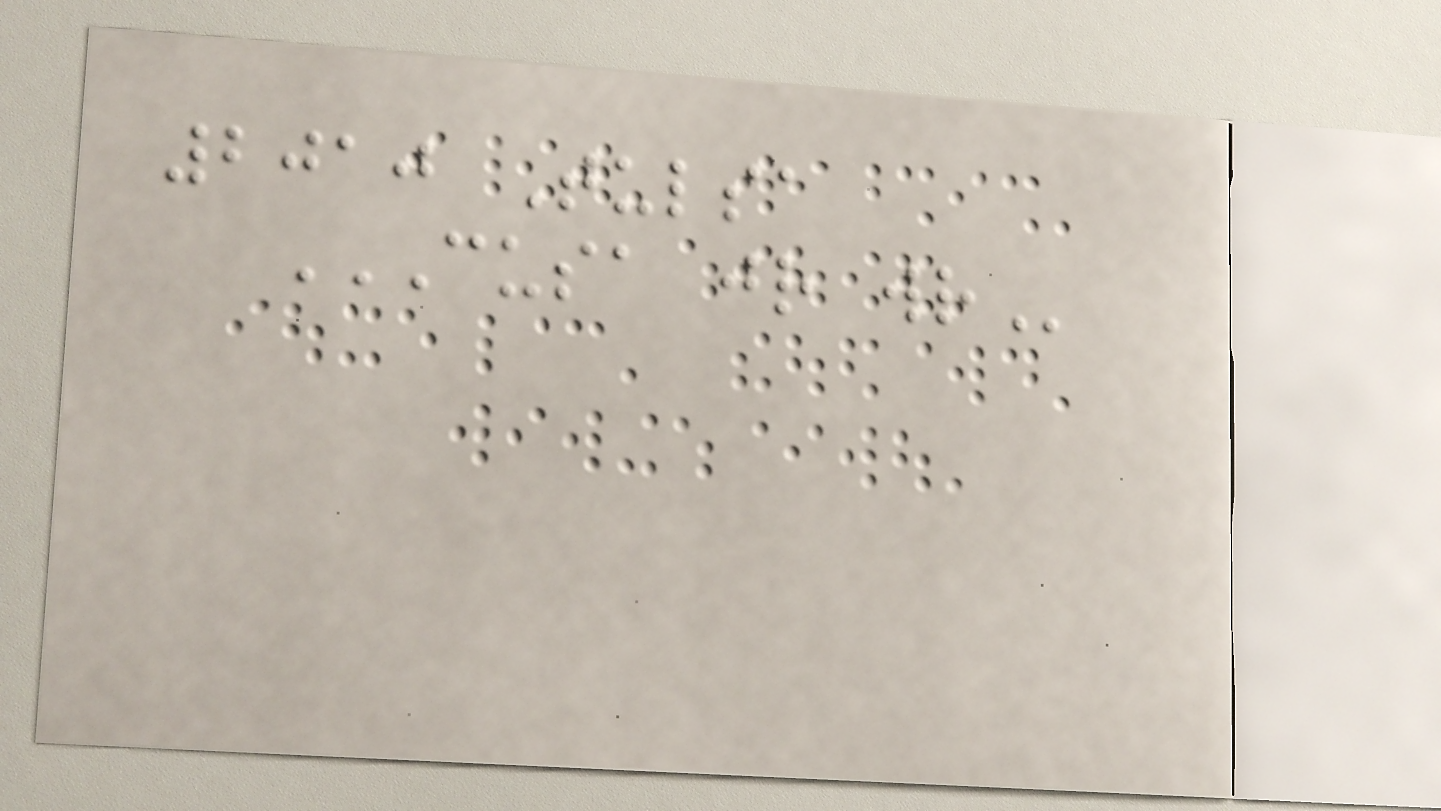2010 Tulsa
CUSA JR WR
